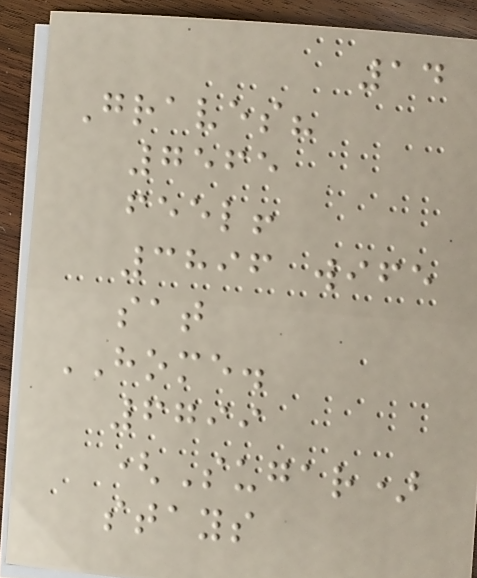14
Graves?
7565
feel!
3896 wife
sat
HOME.
6799
(Sugar)
stays
